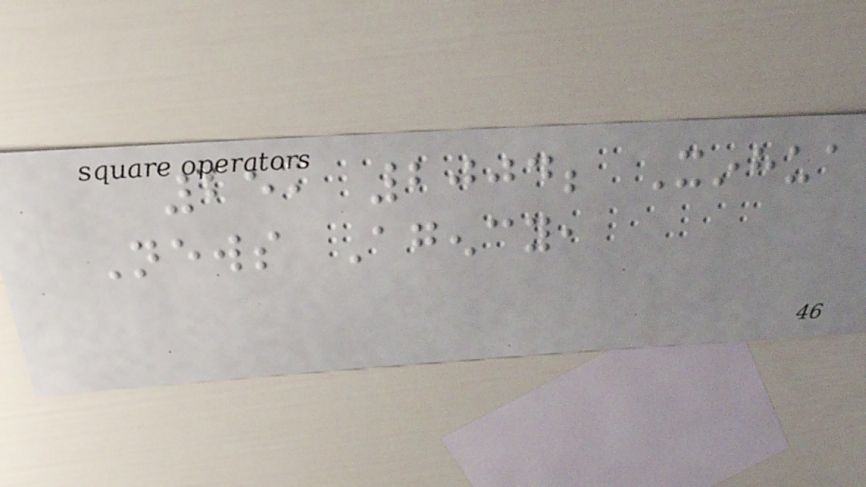25, 2004; Xinhua
News Agency,
